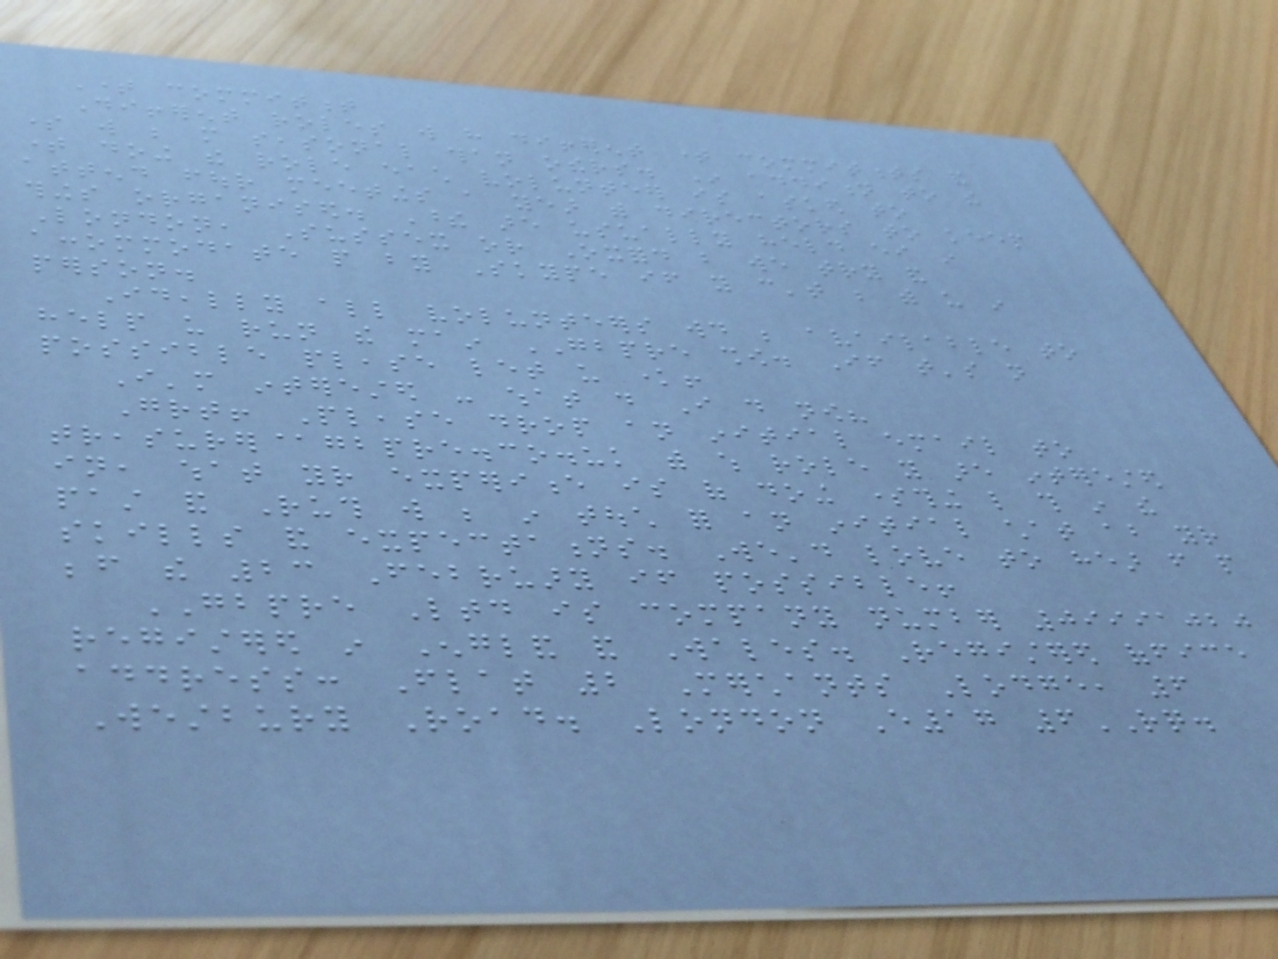Time commitment
Different roles will have different time commitments and
some will be more seasonal than others. In addition to the
time doing the role each volunteer is asked to
attend four meetings a year with directors to keep
things organised. These are usually held either in
London, Sussex or Oxford but we try and
accommodate people by Skype if you can't be with us in
person.
Ideally all volunteers would be available to
help us run the main GBPRE show. If that's not
possible please let us know!
I'm interested - what do I do now?
Great! Please drop an initial email to
treasurer@gbpre.co.uk with which role you are interested
in, what your experience is of doing something like this in the
past and Ruth will be in touch for an initial chat about your
skills and expectations. We'd love to hear from people
before the 23 February if possible!
GBPRE Ltd is company number 09991020
registered in England and Wales. Registered office
address: Flat 2 Merchants Lodge, 6
Westbury Road. London E17 6RQ.
